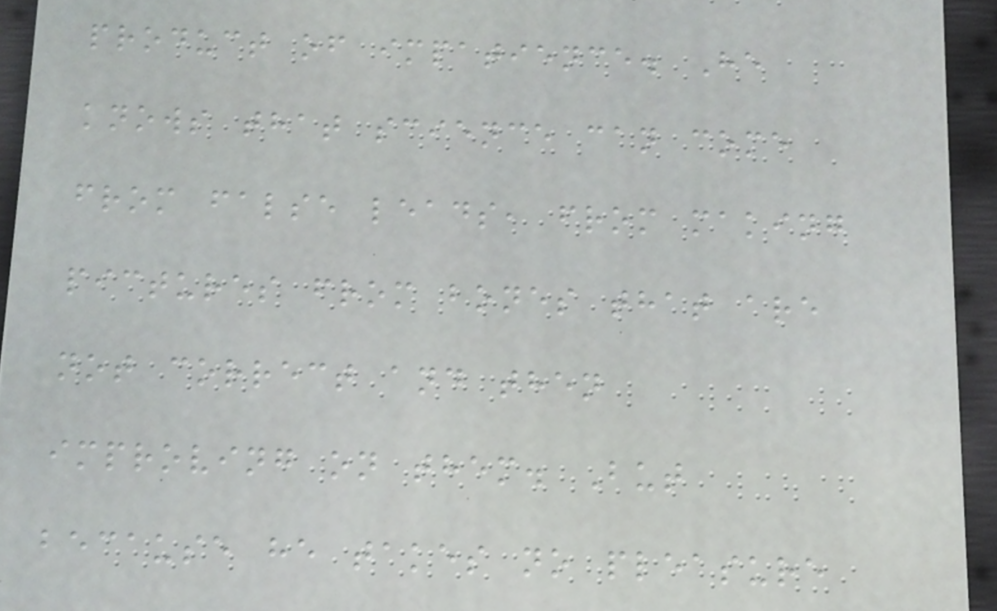product of impatience. He
knows that science can come
from false leads, from making
pictures from bones that are
not correct and then
improving on them. But
because he takes no pleasure
